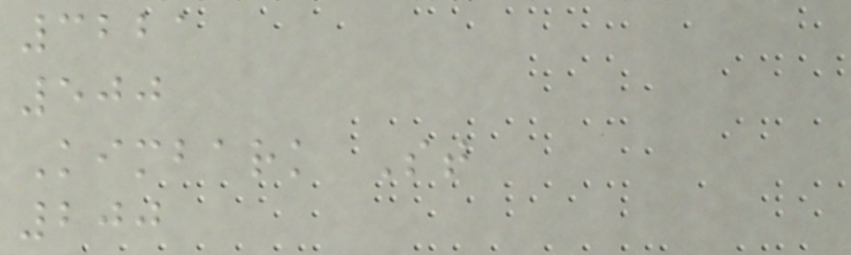3221
500
Kimbark St
200
